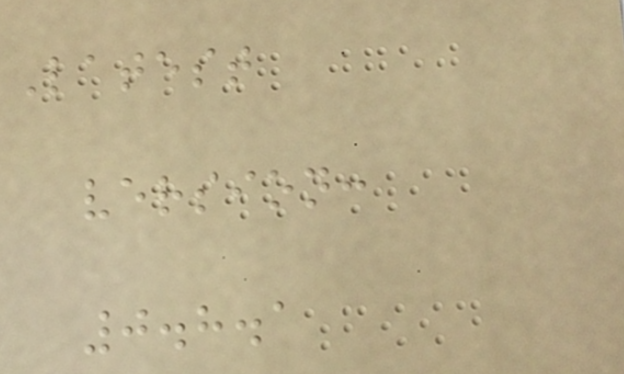Latest
version:
0.8.1
